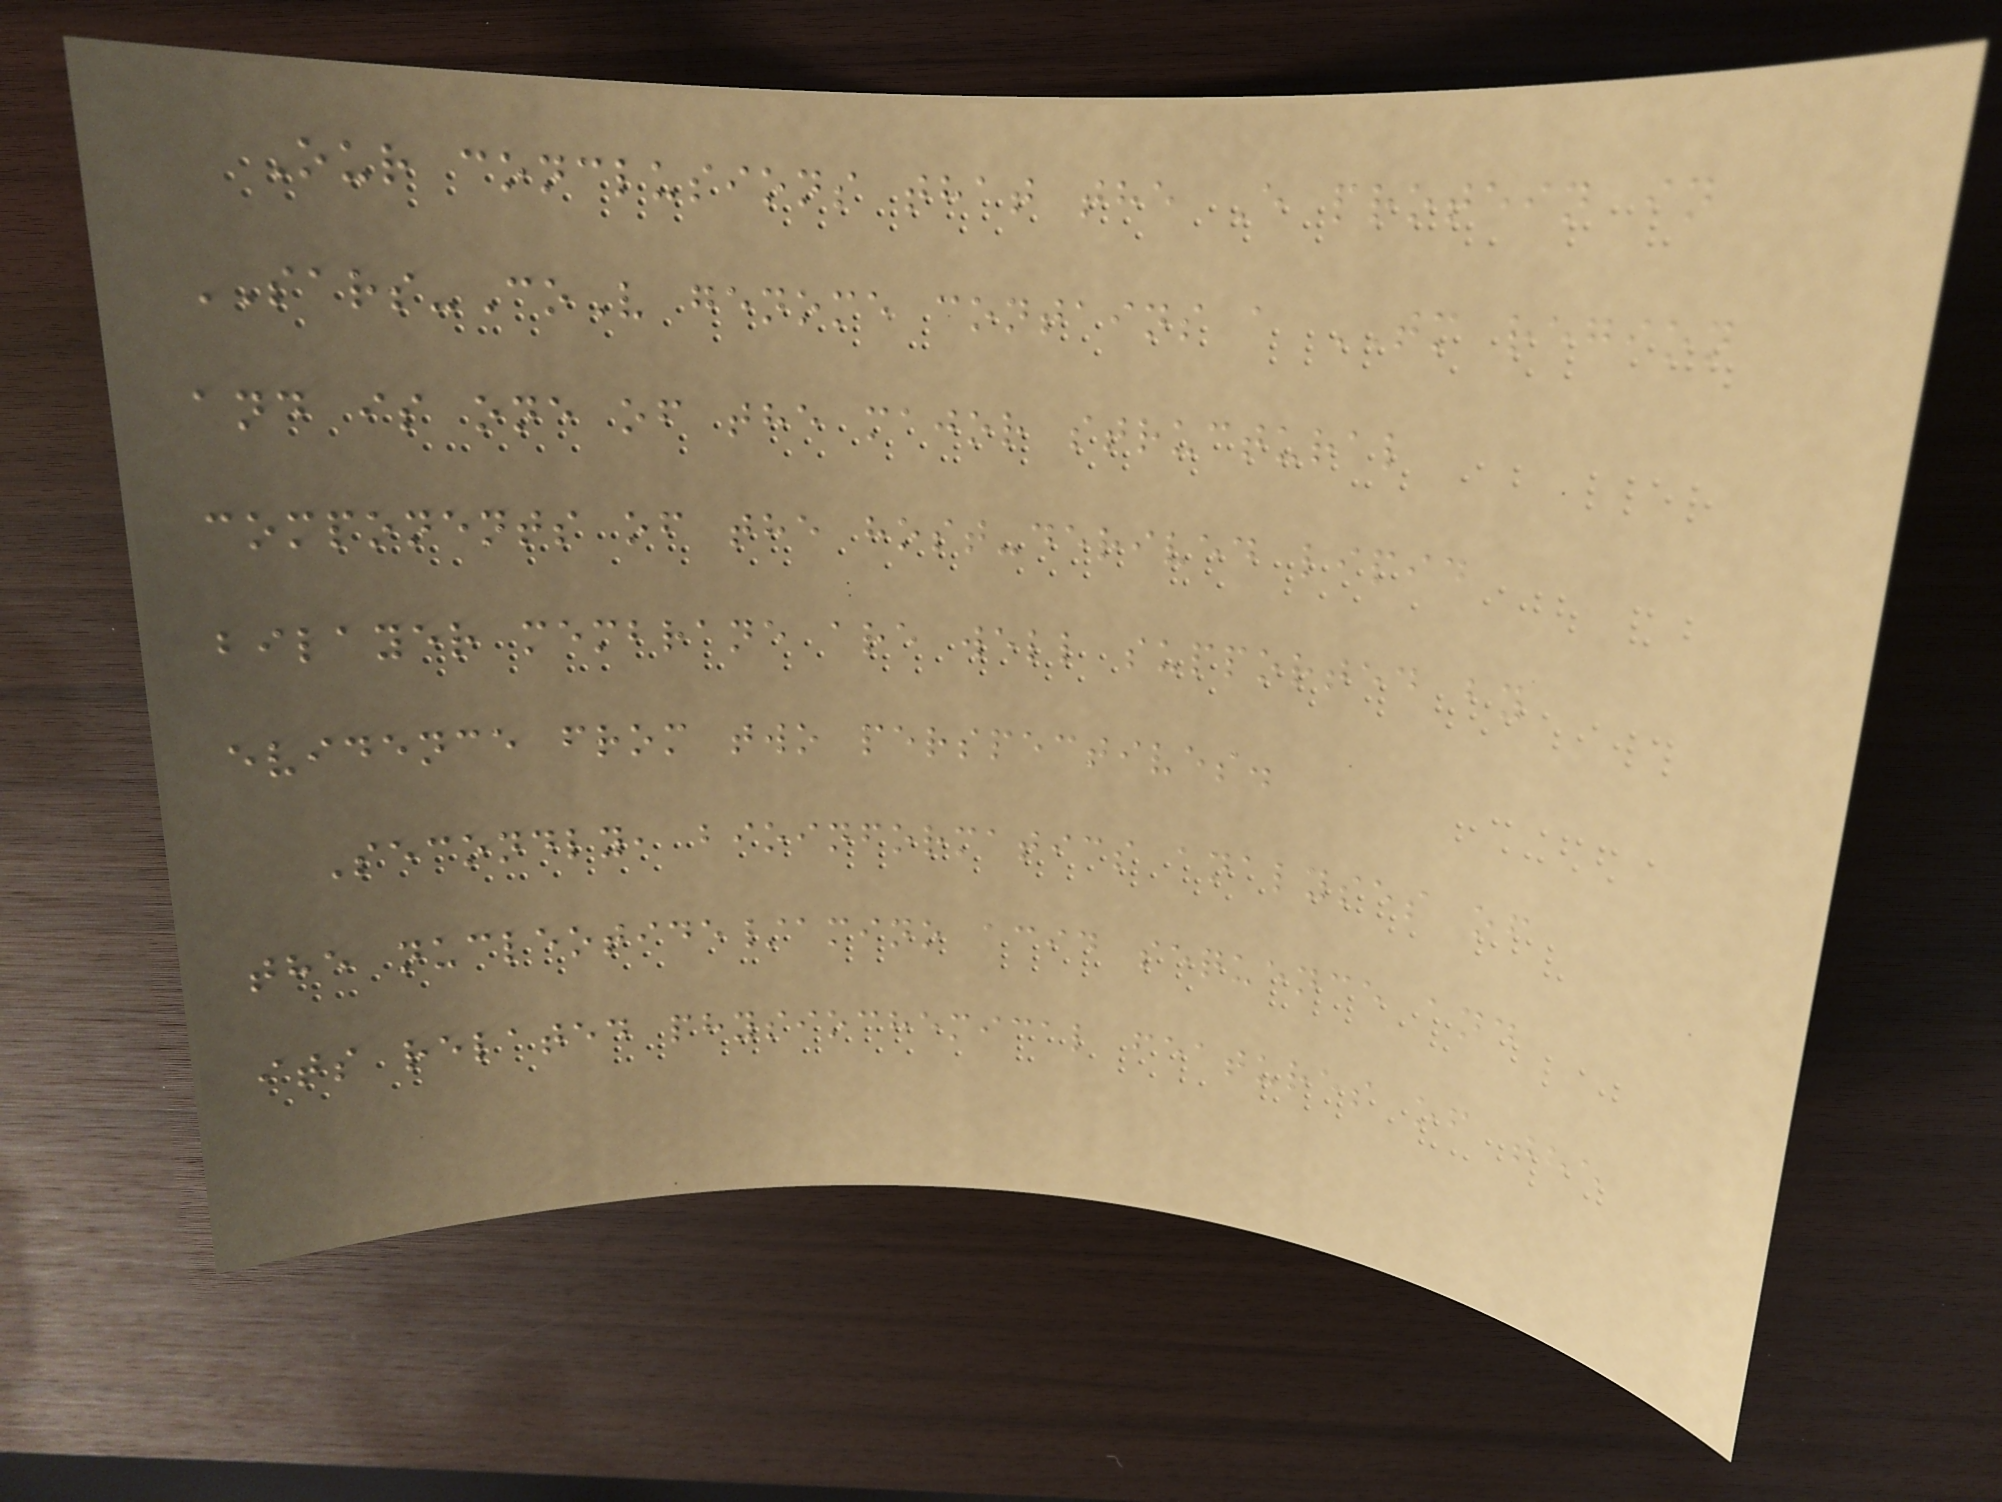Our conclusions that the E protein in
SARS-CoV genome contains a TM region
and is one of the major structural
components of the host-derived lipid
bilayer membrane are well supported by
evidence from two perspectives.
Secondly, bioinformatics analyses of
the nucleotide/amino acid sequence and
its related physiochemical features of the
